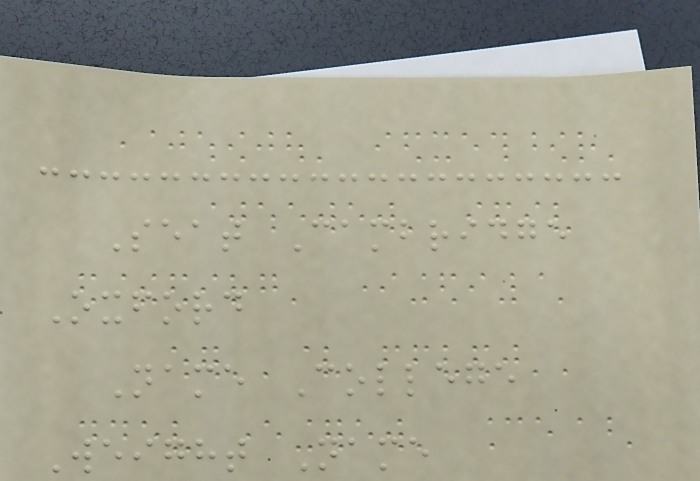Seat Cambridge
Oxford
Name College
Weight Name
